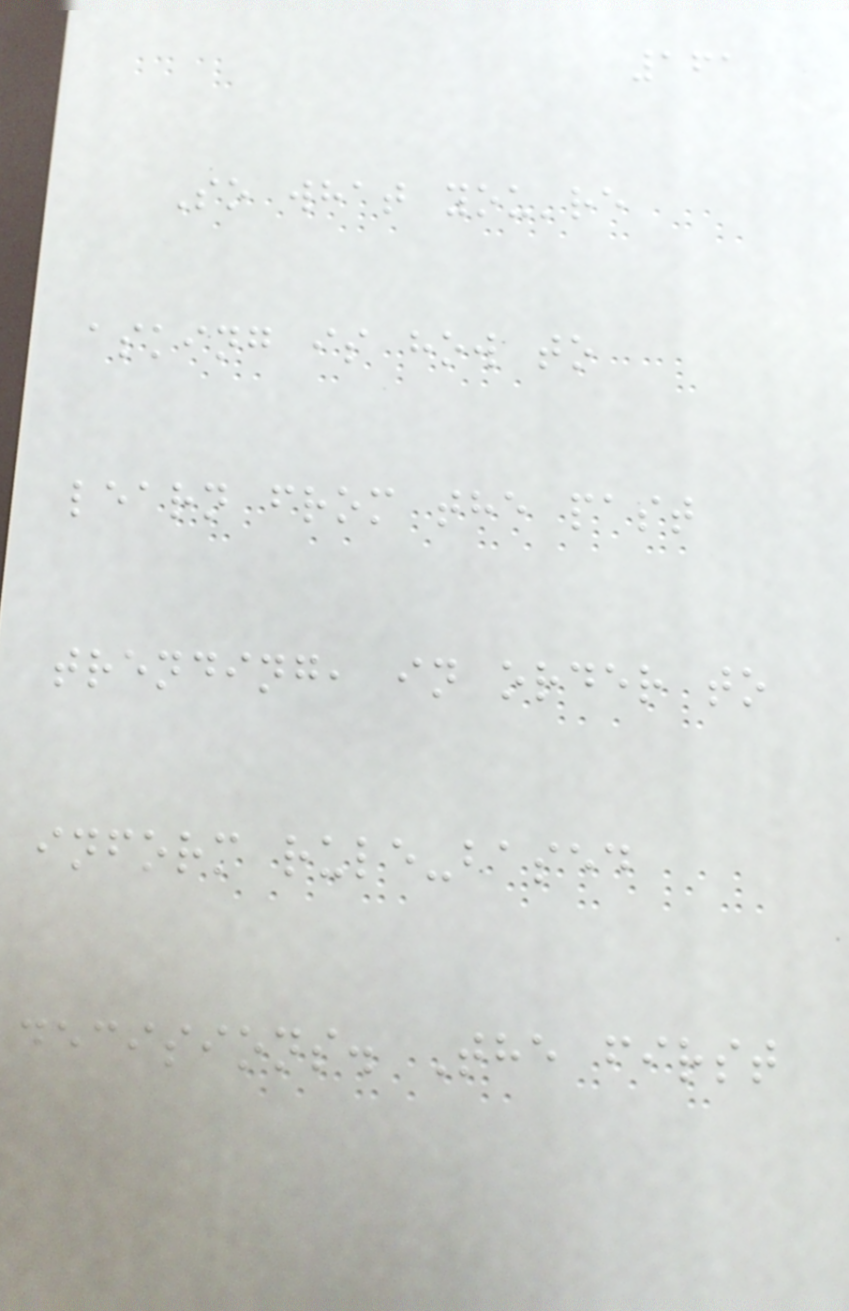161
So what you're
asking is how to
learn from the past
trending, in order to
inform rule-based
decisions. The first
